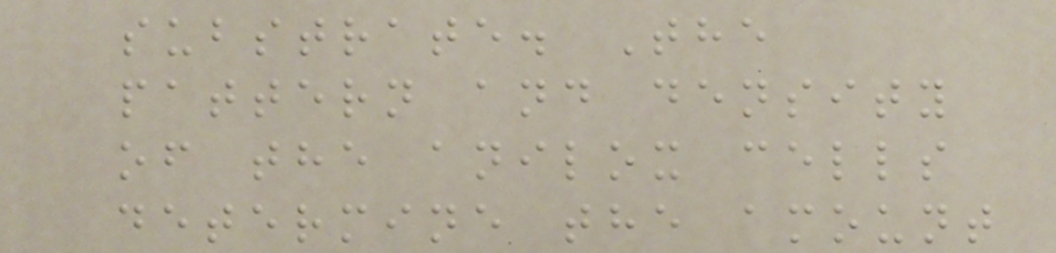substrate. The
pattern and density
of the anilox cells
determine the amount
